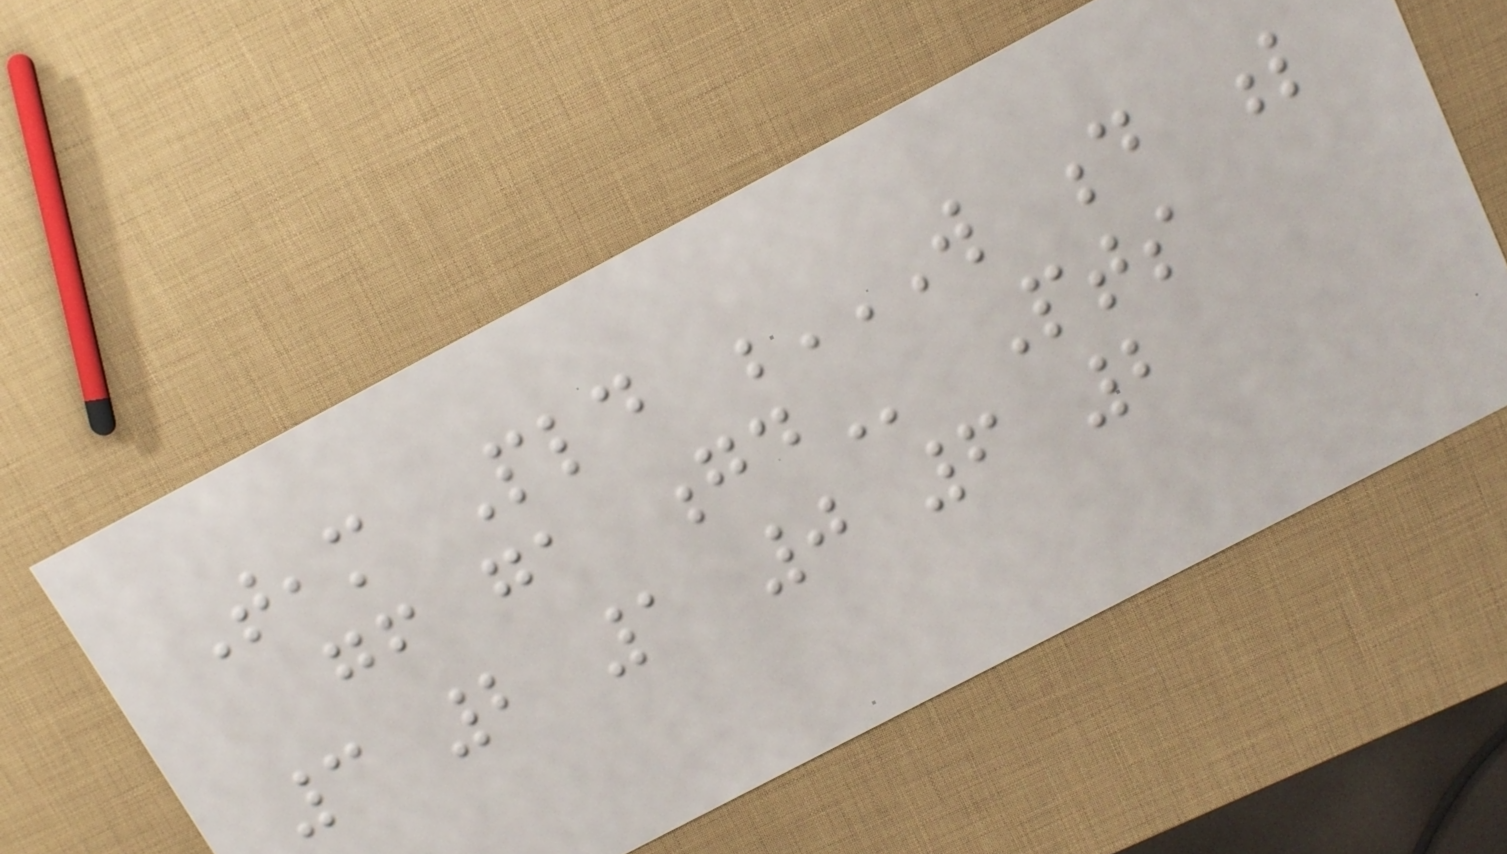Team Pld W D L
GF GA GD Pts
3 2 1 0 6 2
